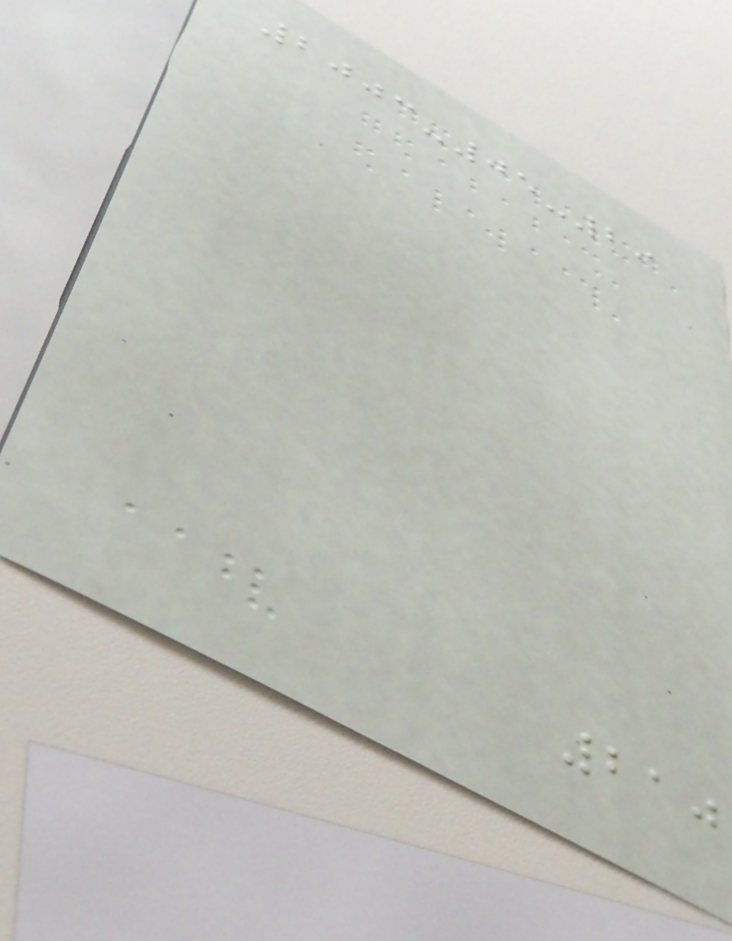2003-05-29
210
